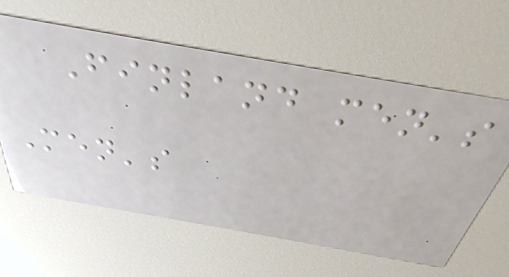Finland men's
Men's
